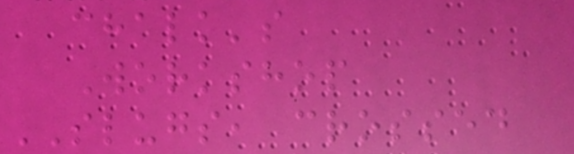chalk's
Workshop
SLUGS, crossed
